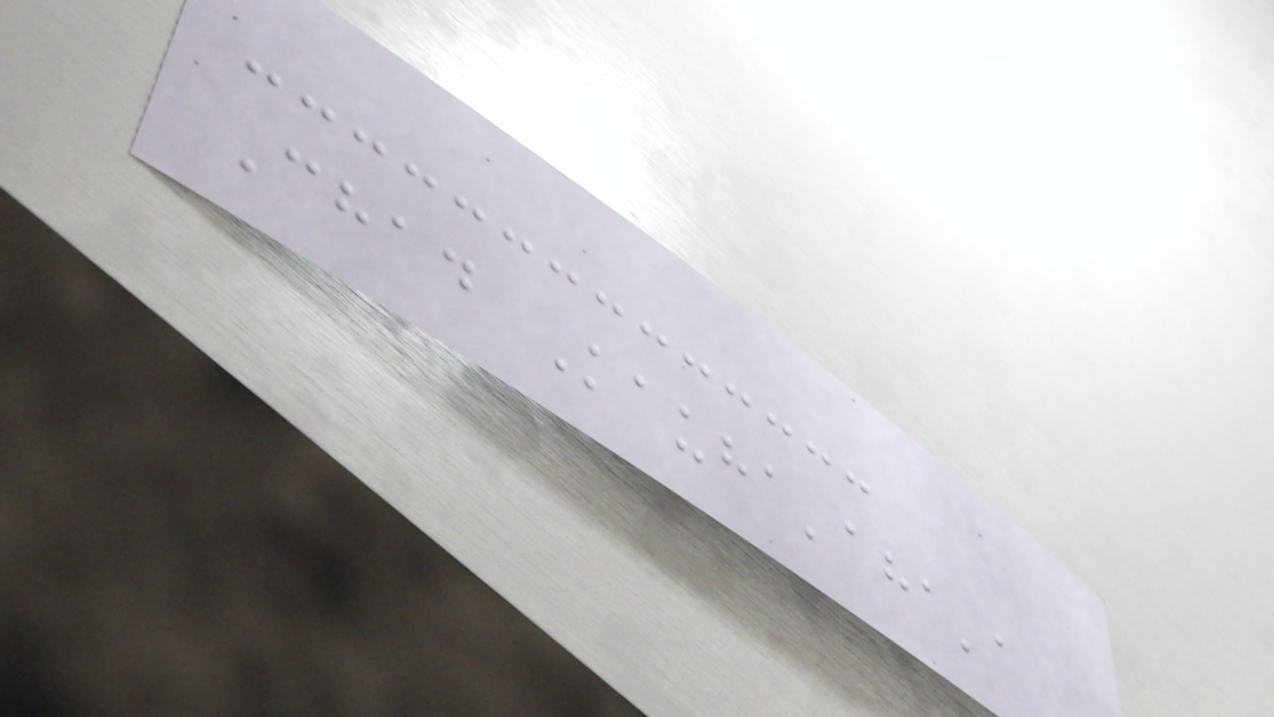Chad Kauha'aha'a
